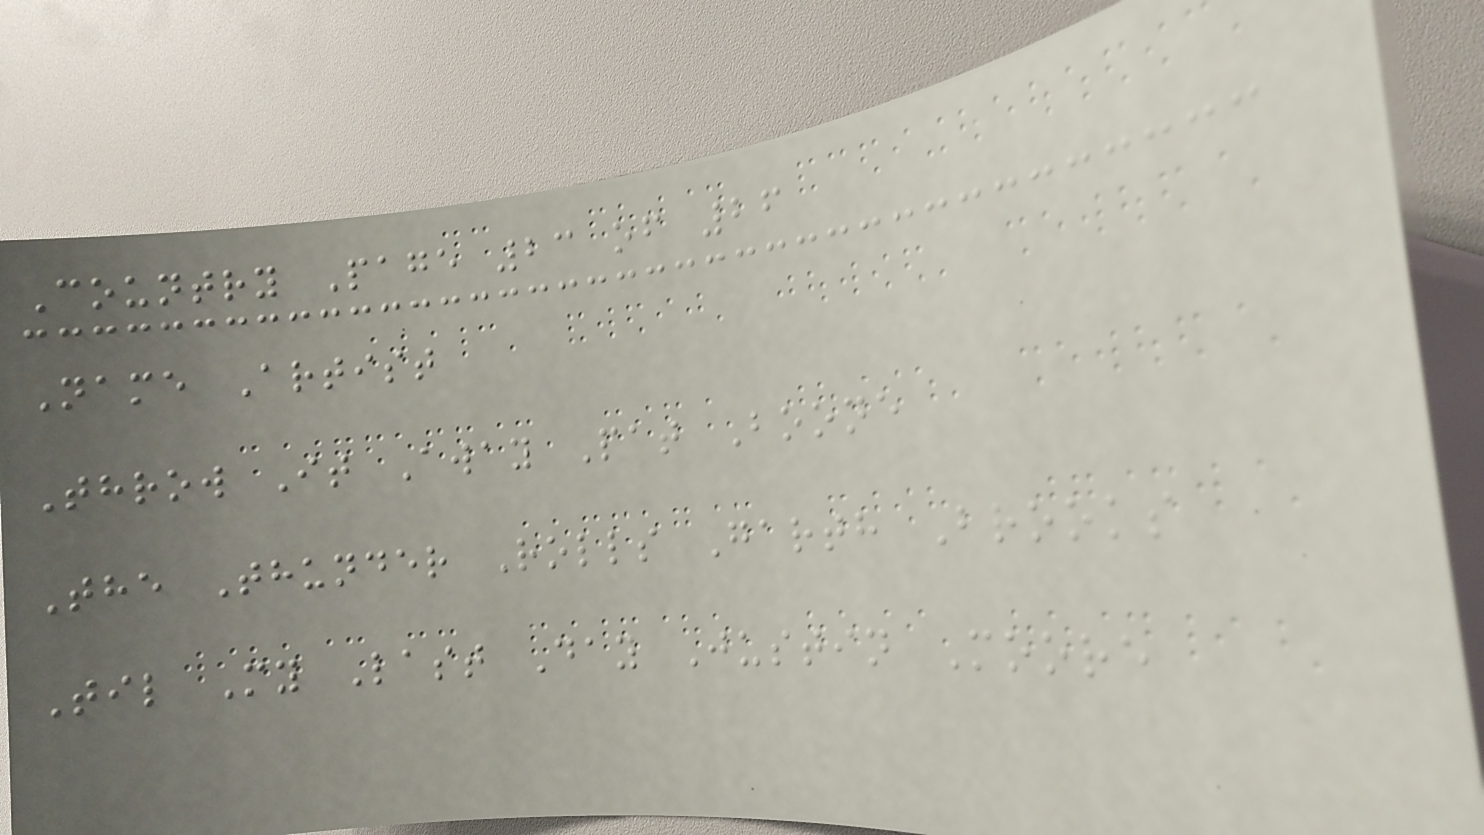Country Page 23 of 26
Name Artist
Throw It Away Pat Boone
The Thunder Rolls Garth Brooks
Til My Last Day Justin Moore
